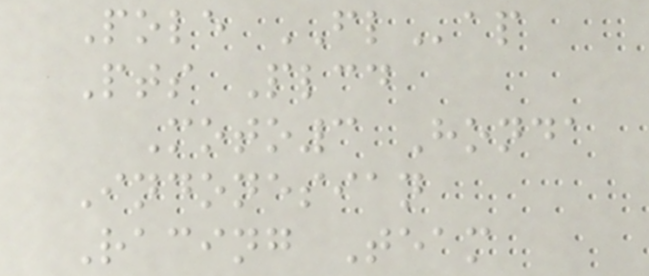Pole FLap
Pts Plcd
Moto3 Honda
Indonesian
Racing Team
